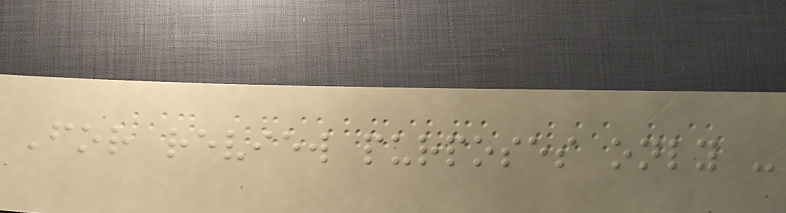For review purposes only -
